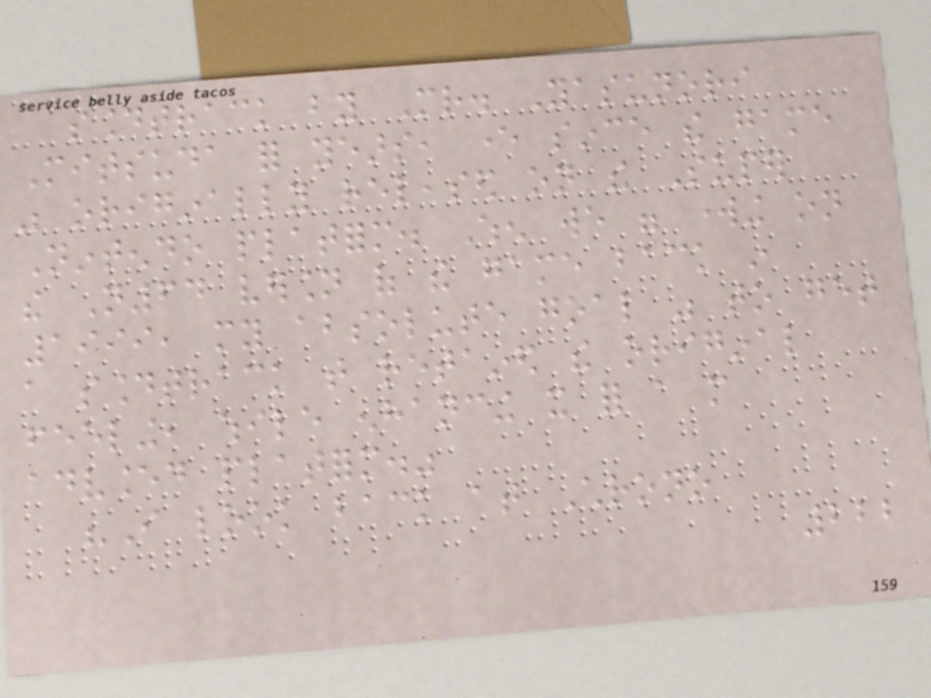soundtrack by Mr. Yasunori
Mitsuda for years, ever since the game
was originally released on the Super
Nintendo platform. When we were working on
the N64 version of the game back in
1999, my absolute goal was to get
a soundtrack that retained the original
feeling, while enhancing it for a more
advanced platform."
"I look back at Chrono
222
